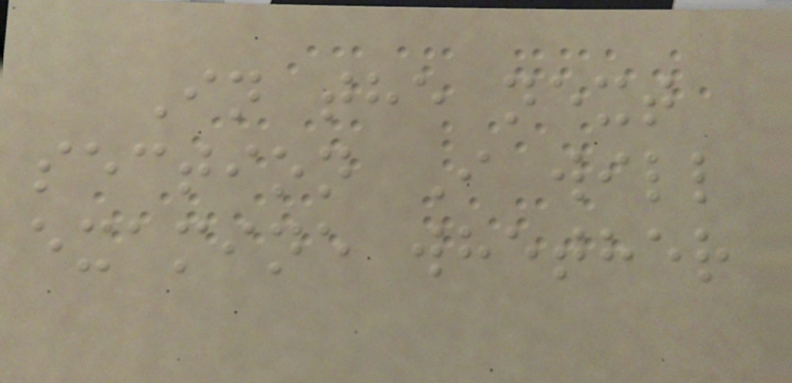In the next
section I will
examine whether
